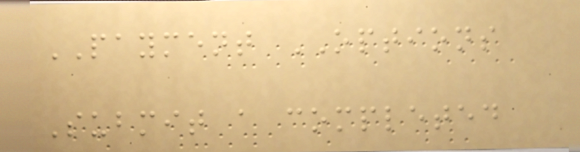PAYMENT OPTIONS
Submit a completed
